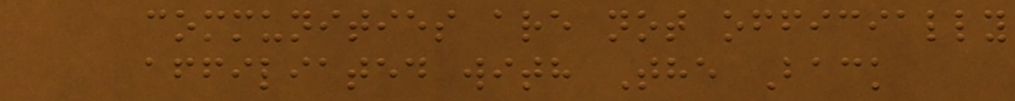communities are not officially
affiliated with The Back
